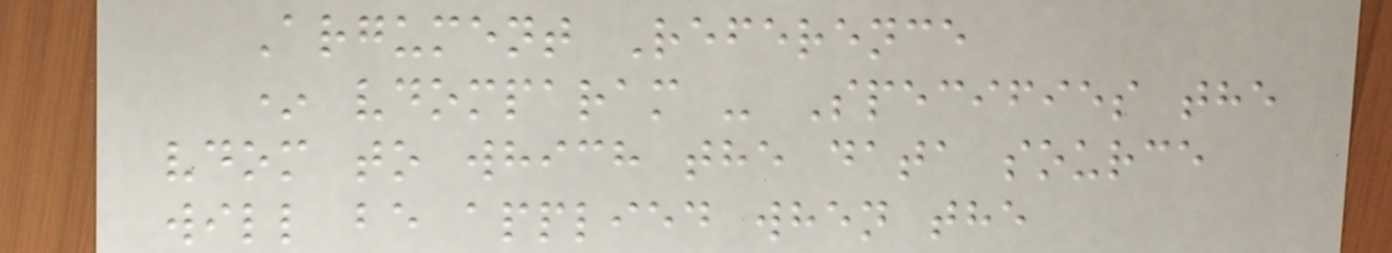Argument Reference
* vdomparam - Specifies the
vdom to which the data source
will be applied when the
